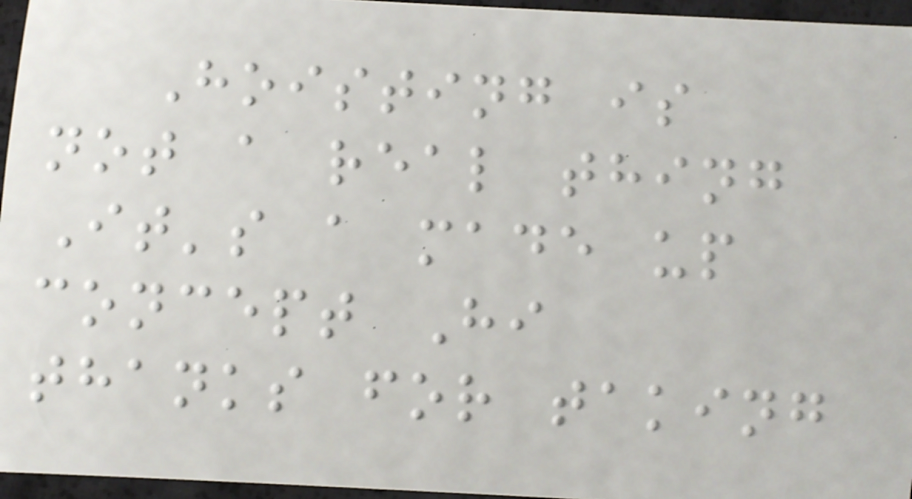Hoisting is
not a real thing
It's a made up
concept Hi
thanks for taking
